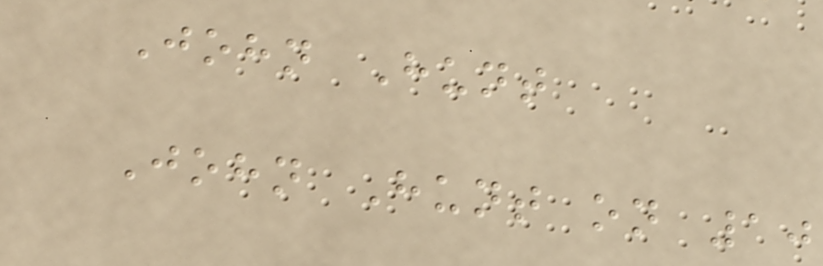John Hunt
John Hunt on 10
